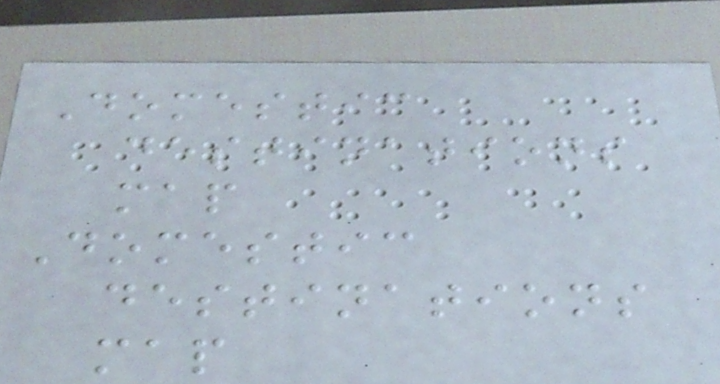Domestic
destinations
map
Domestic
destinations
map
